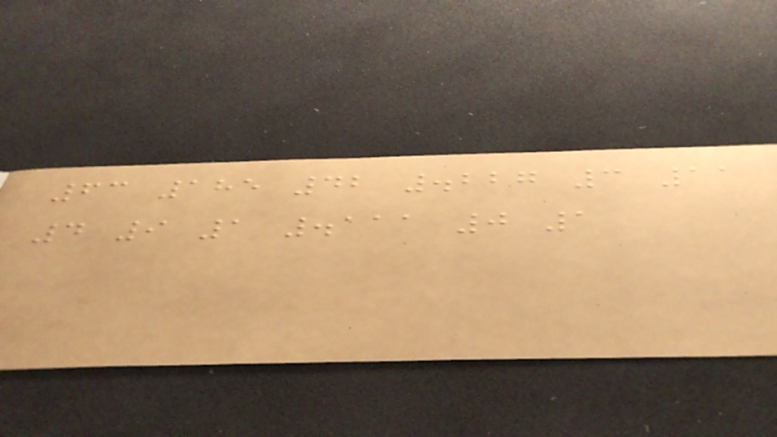63 185 42 .227 3 11
4 9 1 .111 0 1
